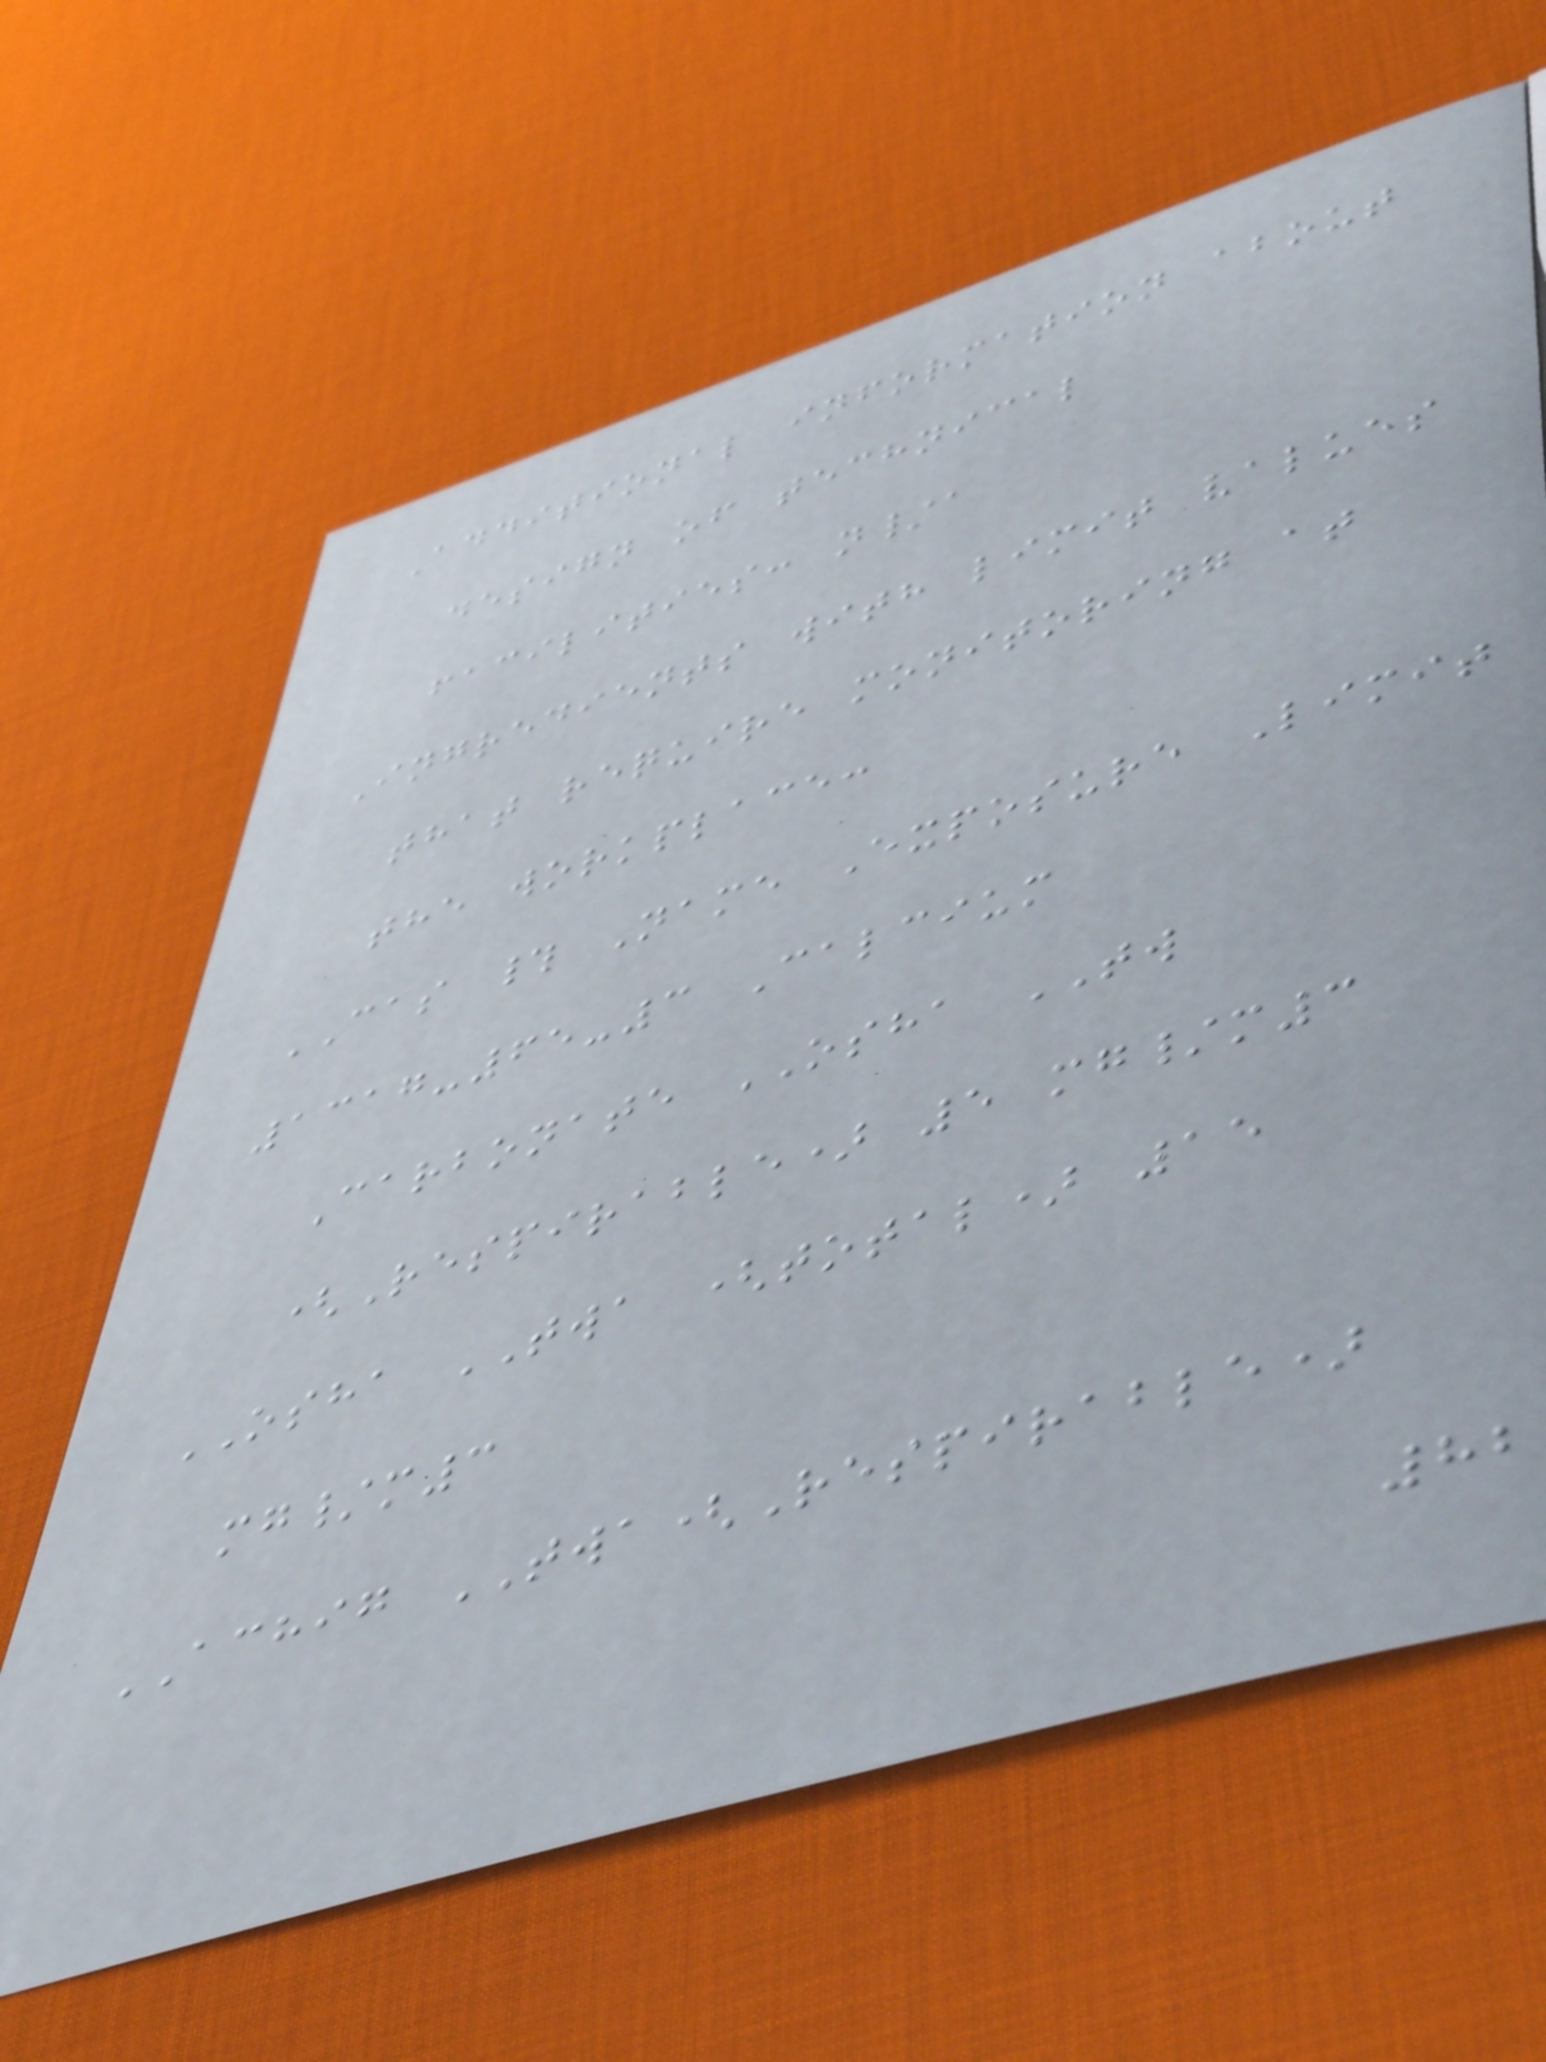Additional information about
design of technical
facilities: n/a
Ingredients with limit values
that require monitoring at
the workplace:
CAS # Name Exposure Limit
1317-65-3 Calcium
Carbonate OSHA TW
(Respirable) 5 mg/m3
OSHA TWA (total) 15
mg/m3
ACHIG TWA(Respirable)
82
